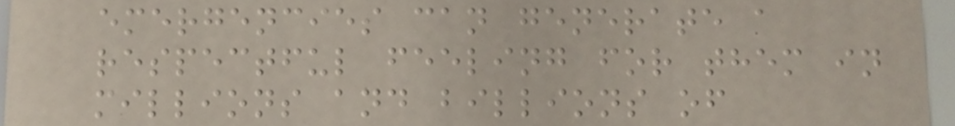emergencies can generate a
respectful feeling for them in
millions and billions of
